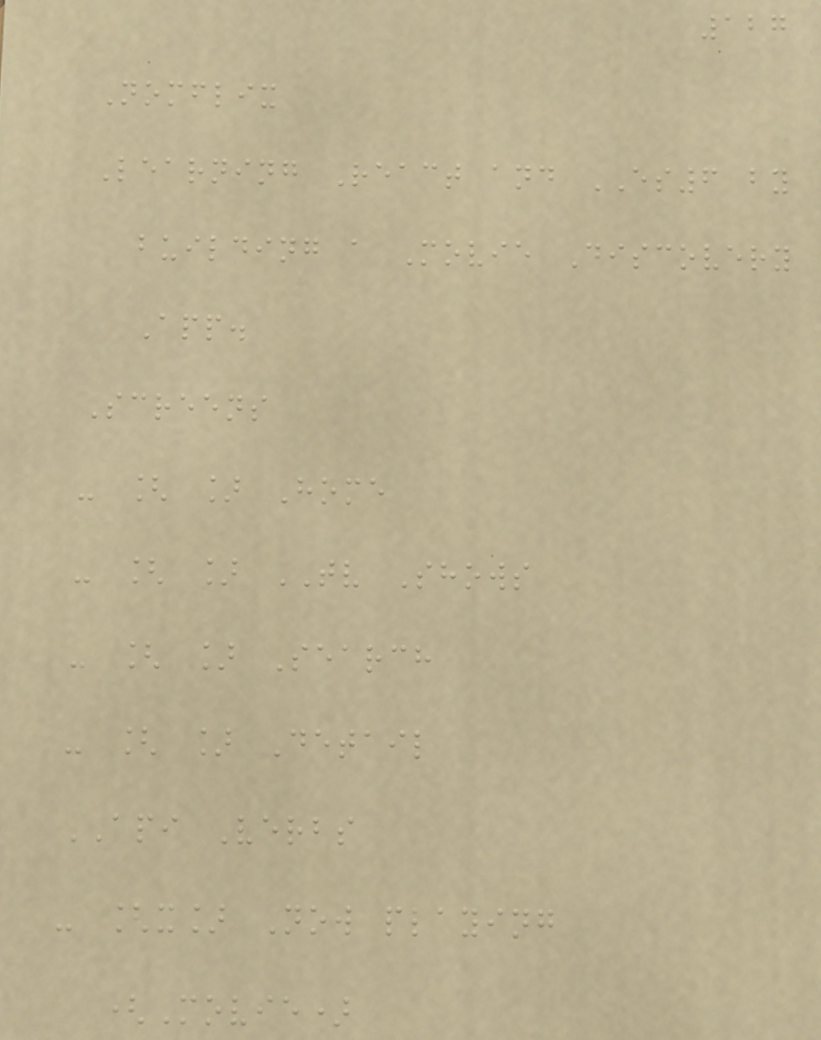127
Nomflix
Learning React and ES6 by
building a Movie Discovery
App.
Screens
- [ ] Home
- [ ] TV Shows
- [ ] Search
- [ ] Detail
API Verbs
- [x] Now playing
(Movie)
